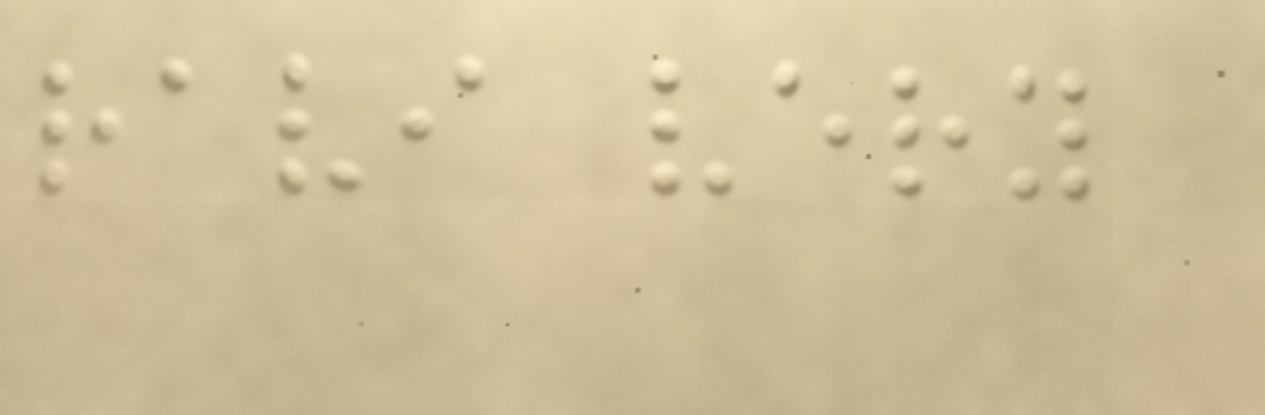ravi very
